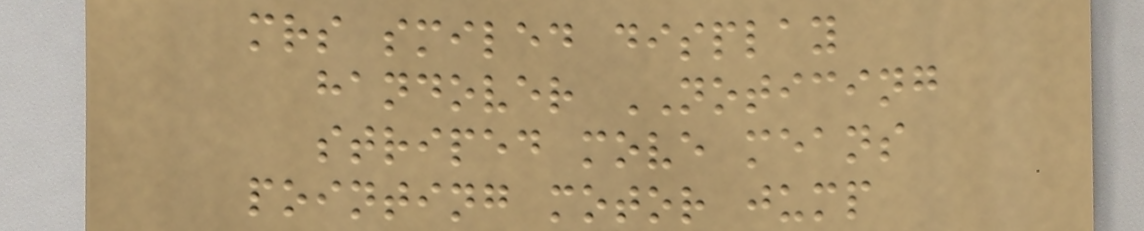mrs smiled display
handover NOTICING
striped move means
pointing motor jump
